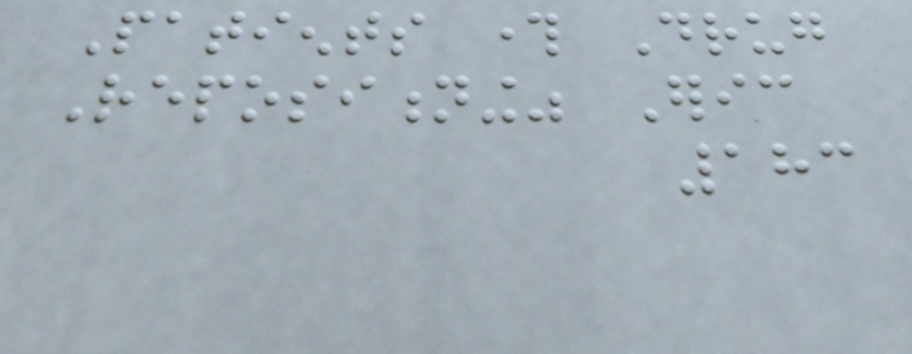Patients through Drug
Repositioning" Eric
183
